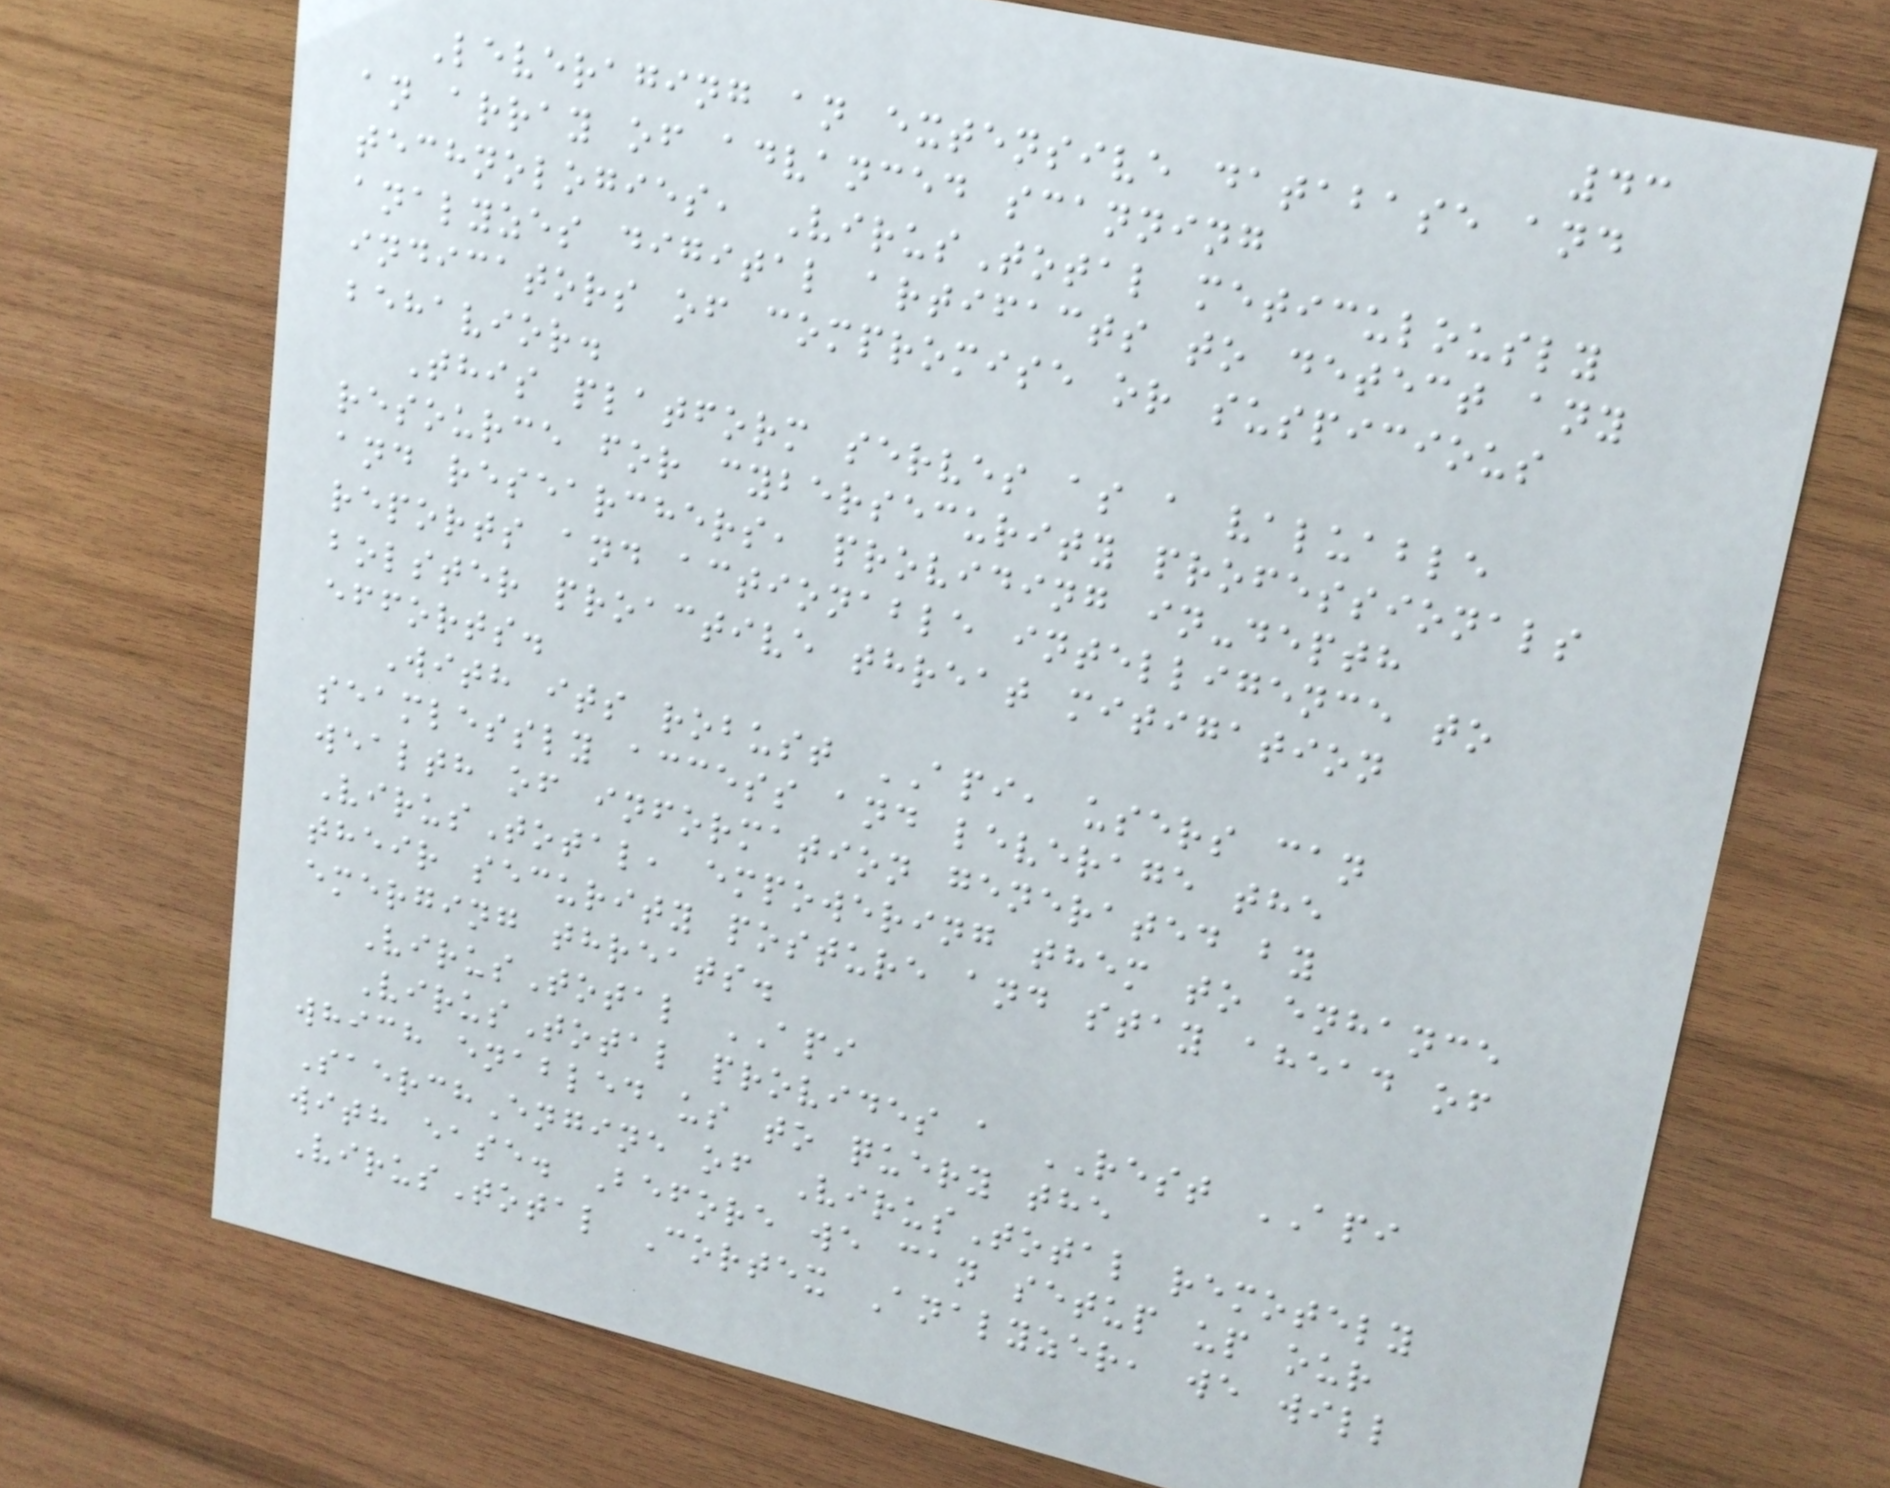43
Leveraging an extensive database and
an array of advanced scanning
technologies, VirusTotal meticulously
analyzes digital artifacts to detect any
indicators of compromise or suspicious
behavior.
This platform serves as a valuable
resource for cybersecurity professionals
and researchers, providing in-depth
reports and actionable intelligence to
bolster proactive threat mitigation
efforts.
With its robust API, users can
seamlessly access and leverage the
wealth of information generated by
VirusTotal, empowering them to enhance
their security posture and stay ahead of
emerging threats.
VirusTotal API
VirusTotal provides a REST API
which enabled us to query the
SaerchEngine of VirusTotal remotely
with ease. Before we can setup up our
VirusTotal Cortex Analyzer, we will
